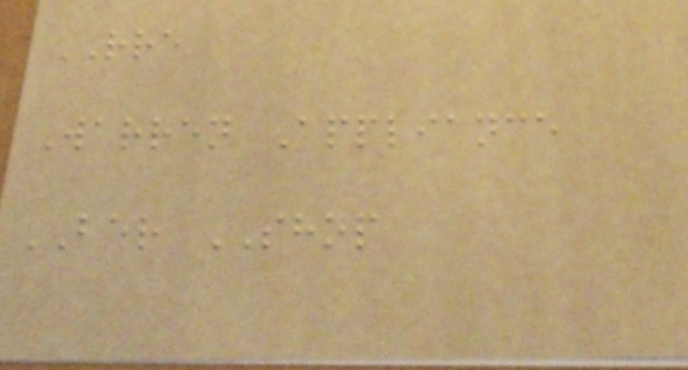RRE
Warren Appliance
BER SHOP
